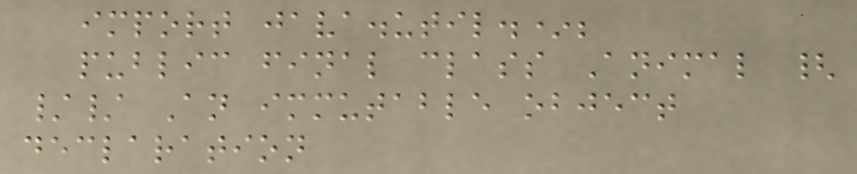import java.util.*;
public final class Animal {
// An immutable object
declaration
